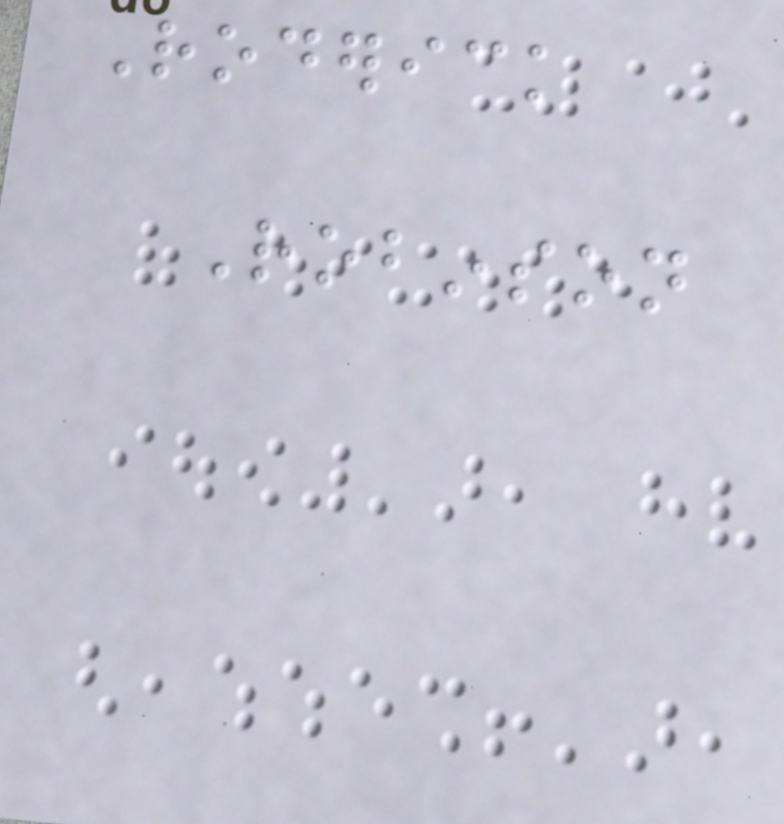Roderick
Robinson
